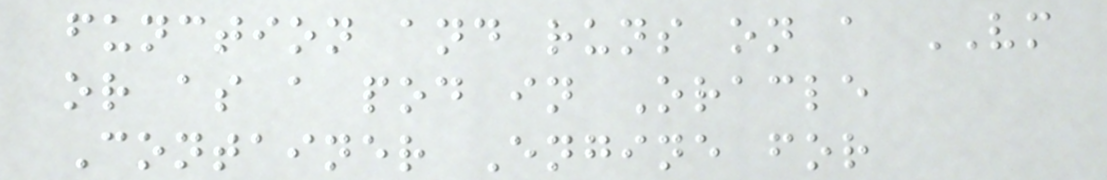function and runs on a VM
or as a pod in Oracle
Container Engine for
